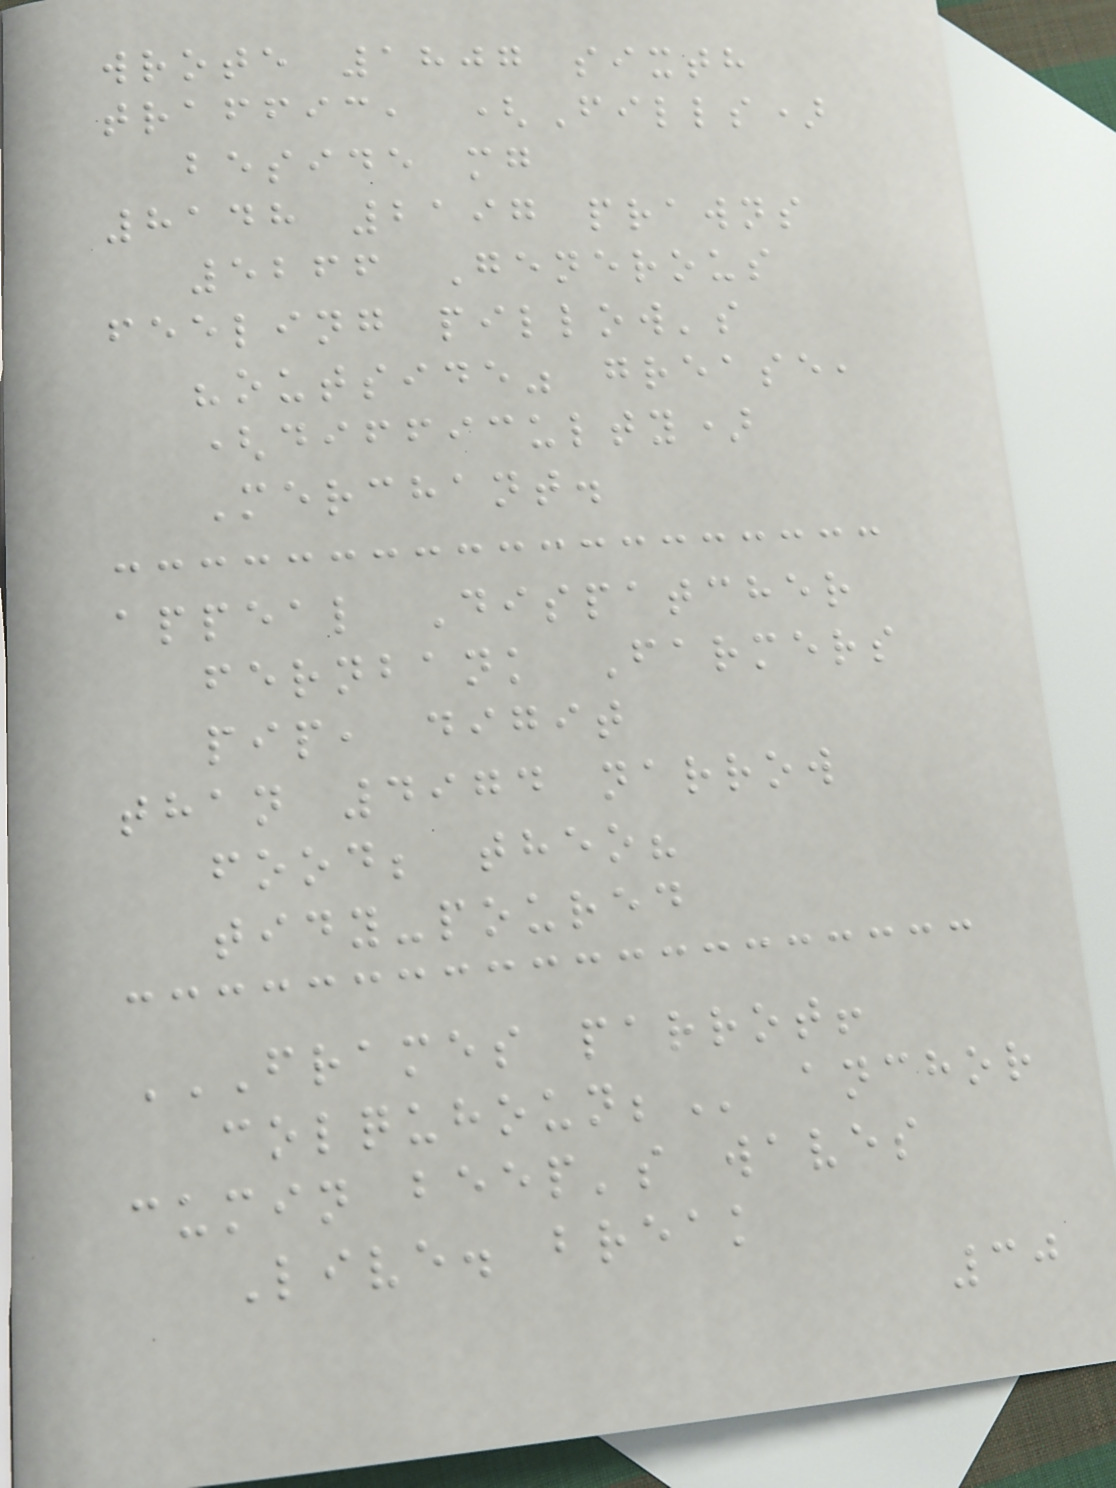wrote 1807 sixth
traffic, (Fills)
beside mg
8148 2197 prawns
5266 Generous
feeling pillow's
"outside" grease,
(difficulty)
Merchant.
appeal Dispatcher
fernbank Farmers
pip, digit
than 4974 narrow
food; theo?
tidy-poured
FRAMES PARROT!
COLQUHOUN; anchor
cumin beep's waves
Live. break
30
